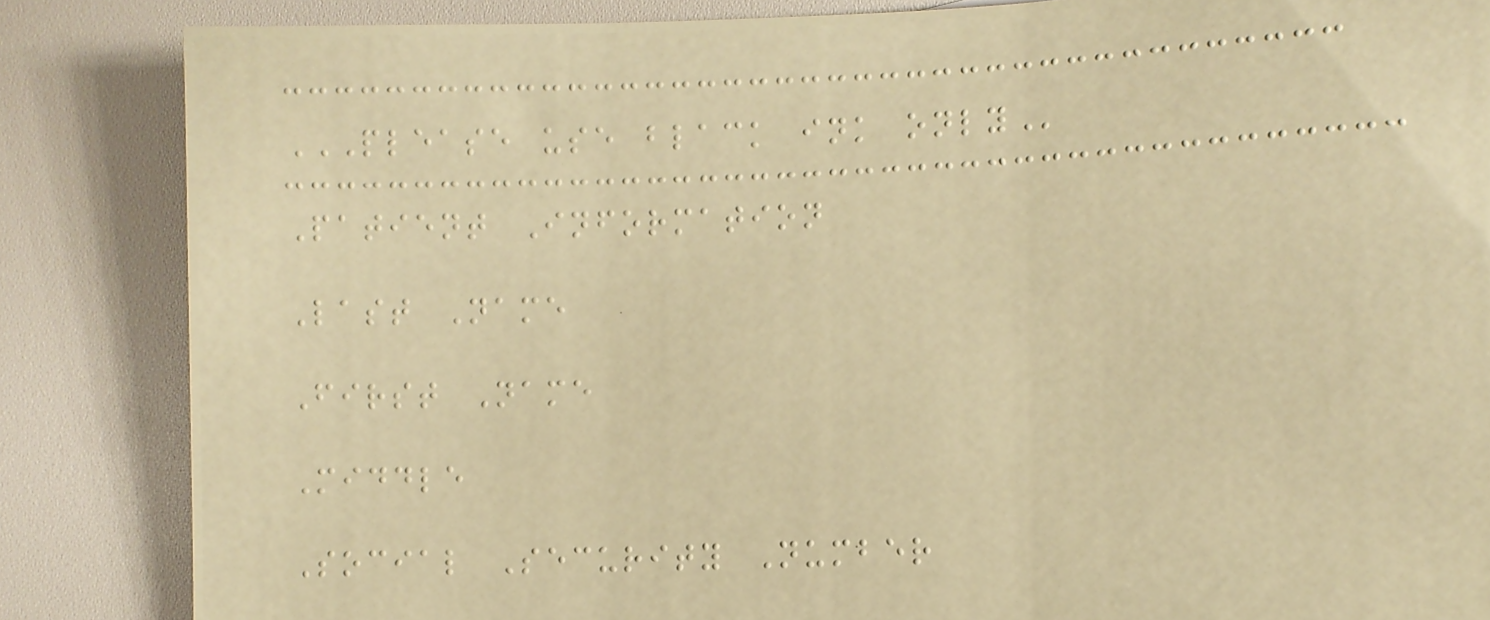PLEASE USE BLACK INK ONLY
Patient Information
Last Name
First Name
Middle
Social Security Number
